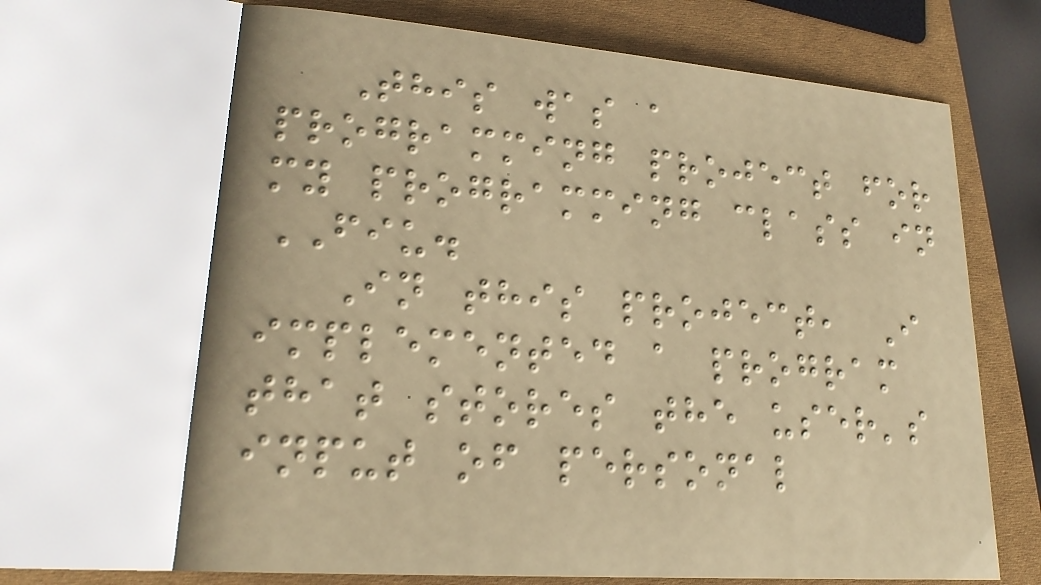This was a
programming project for
my programming class in
FIU.
In this project, I
implemented a program
that stores the user's
input of personal
